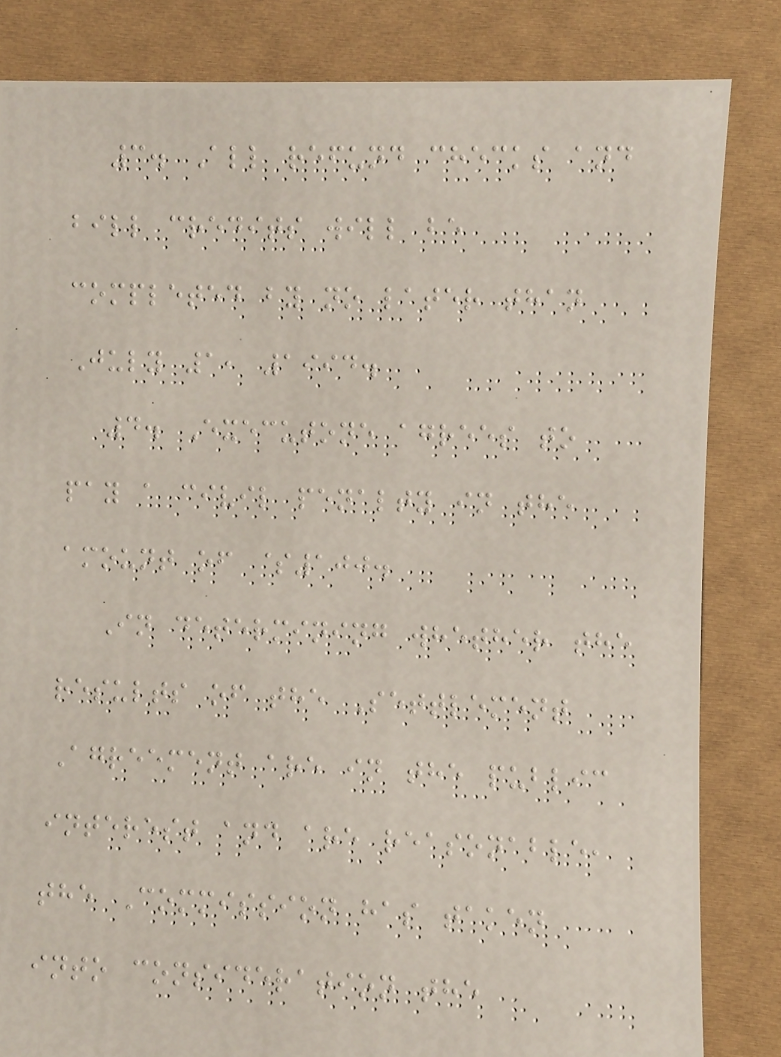3. All refund checks and
bill credits will be
completed by no later than
July 1, 1994.
4. Executone agrees to
pay a civil penalty in the
amount of $100.
In determining whether the
results of the Settlement
Agreement are in the public
interest and are reasonable,
the Commission has taken
into consideration the
